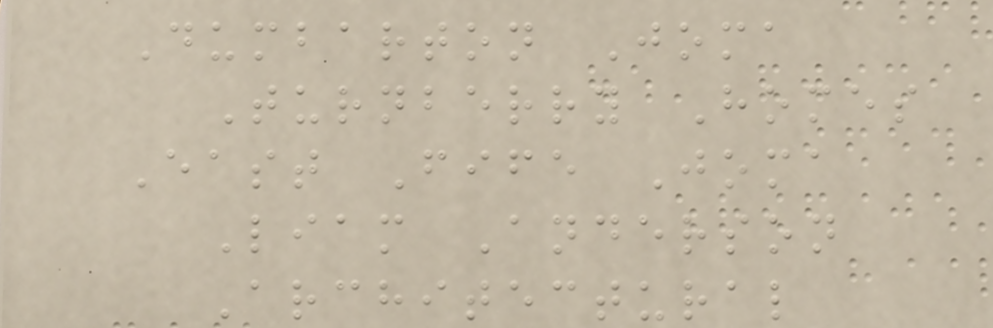Dumbarton Joma
Turnberry Homes
East Fife Joma
Liam Anderson
Architectural
